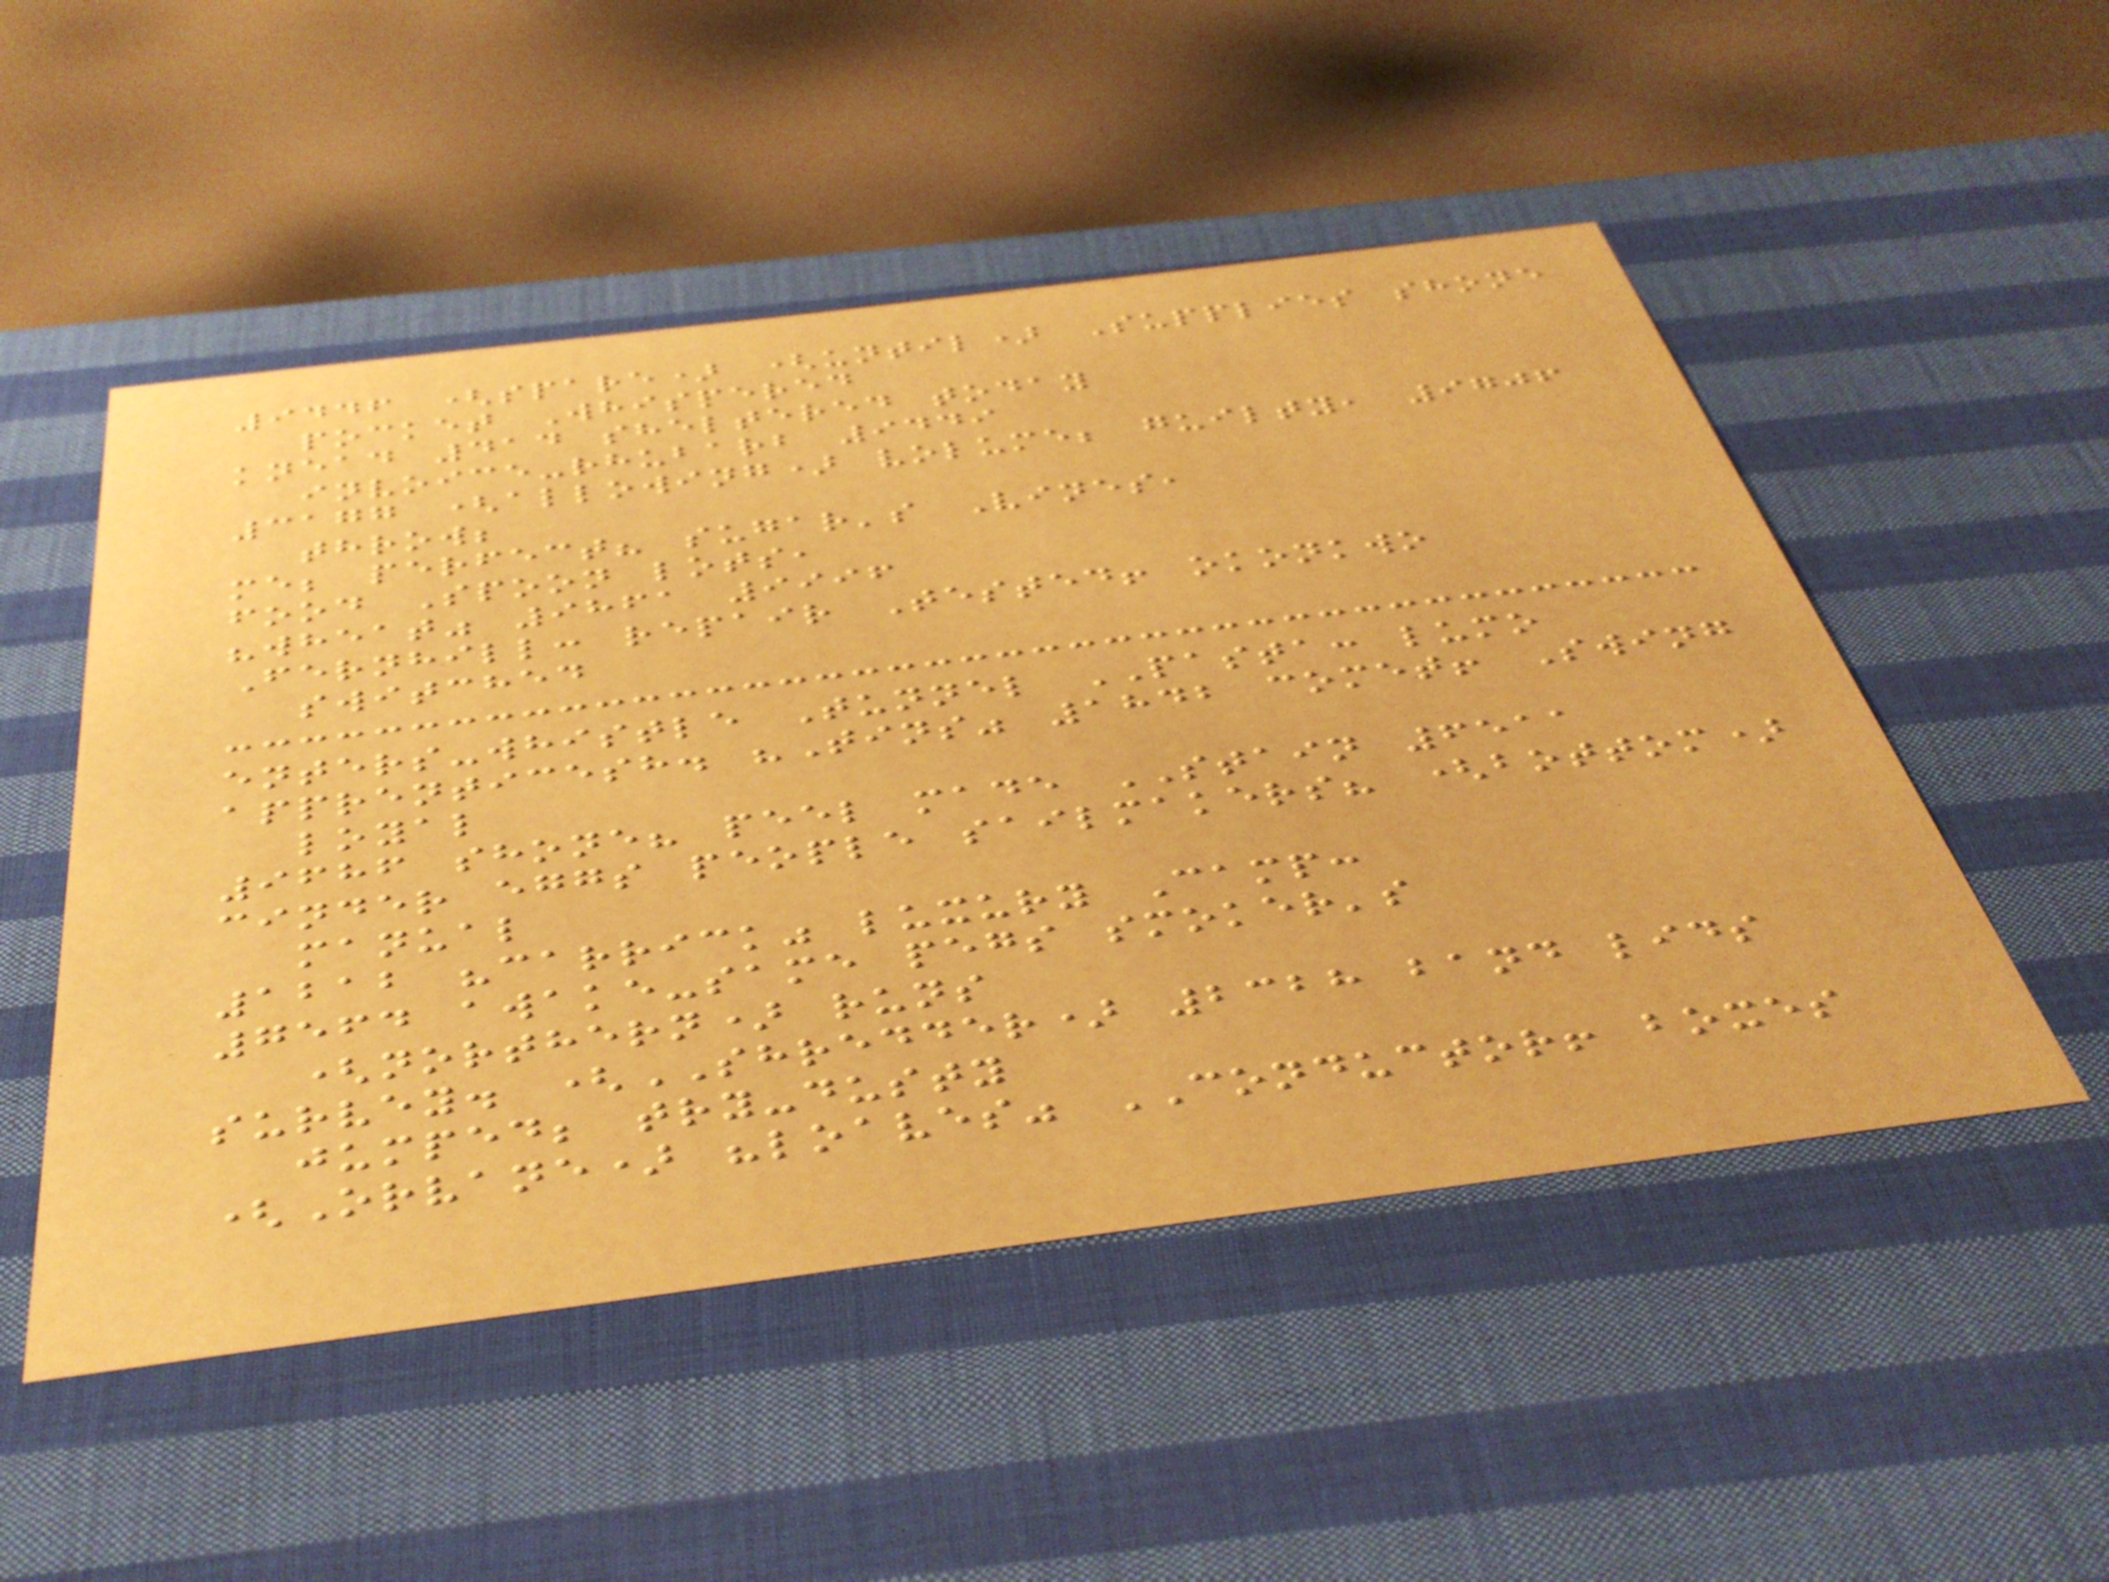9446 (spare) (until) Supplies shone
pocket Whispered
knead 414 sheltered today
invoice-rhubarb 9449
3177 (allowing) volume; guilty, 9706
throw;
me; perfect? sugar's Vines,
food Spoon lots,
"wheat" 9861 9996
Fernhill: repair Tested! okonkwo
switched
enters-whistle Tunnel PASTA: lumo
apprenticesh. "Tins" 1842 comet! Swing
loyal
9686 shone? peel made STAIN 6511
cinder eggs people sailmakers? (bottom)
manual
1212 "carrick" luxury Camp:
7564 awake-same pegs smoker's
(northern) runs
survey. (SHREDDER) 2328 band lids
jumped; try-dusty
(Orvane) "loaves" CONDUCTOR! boxes
